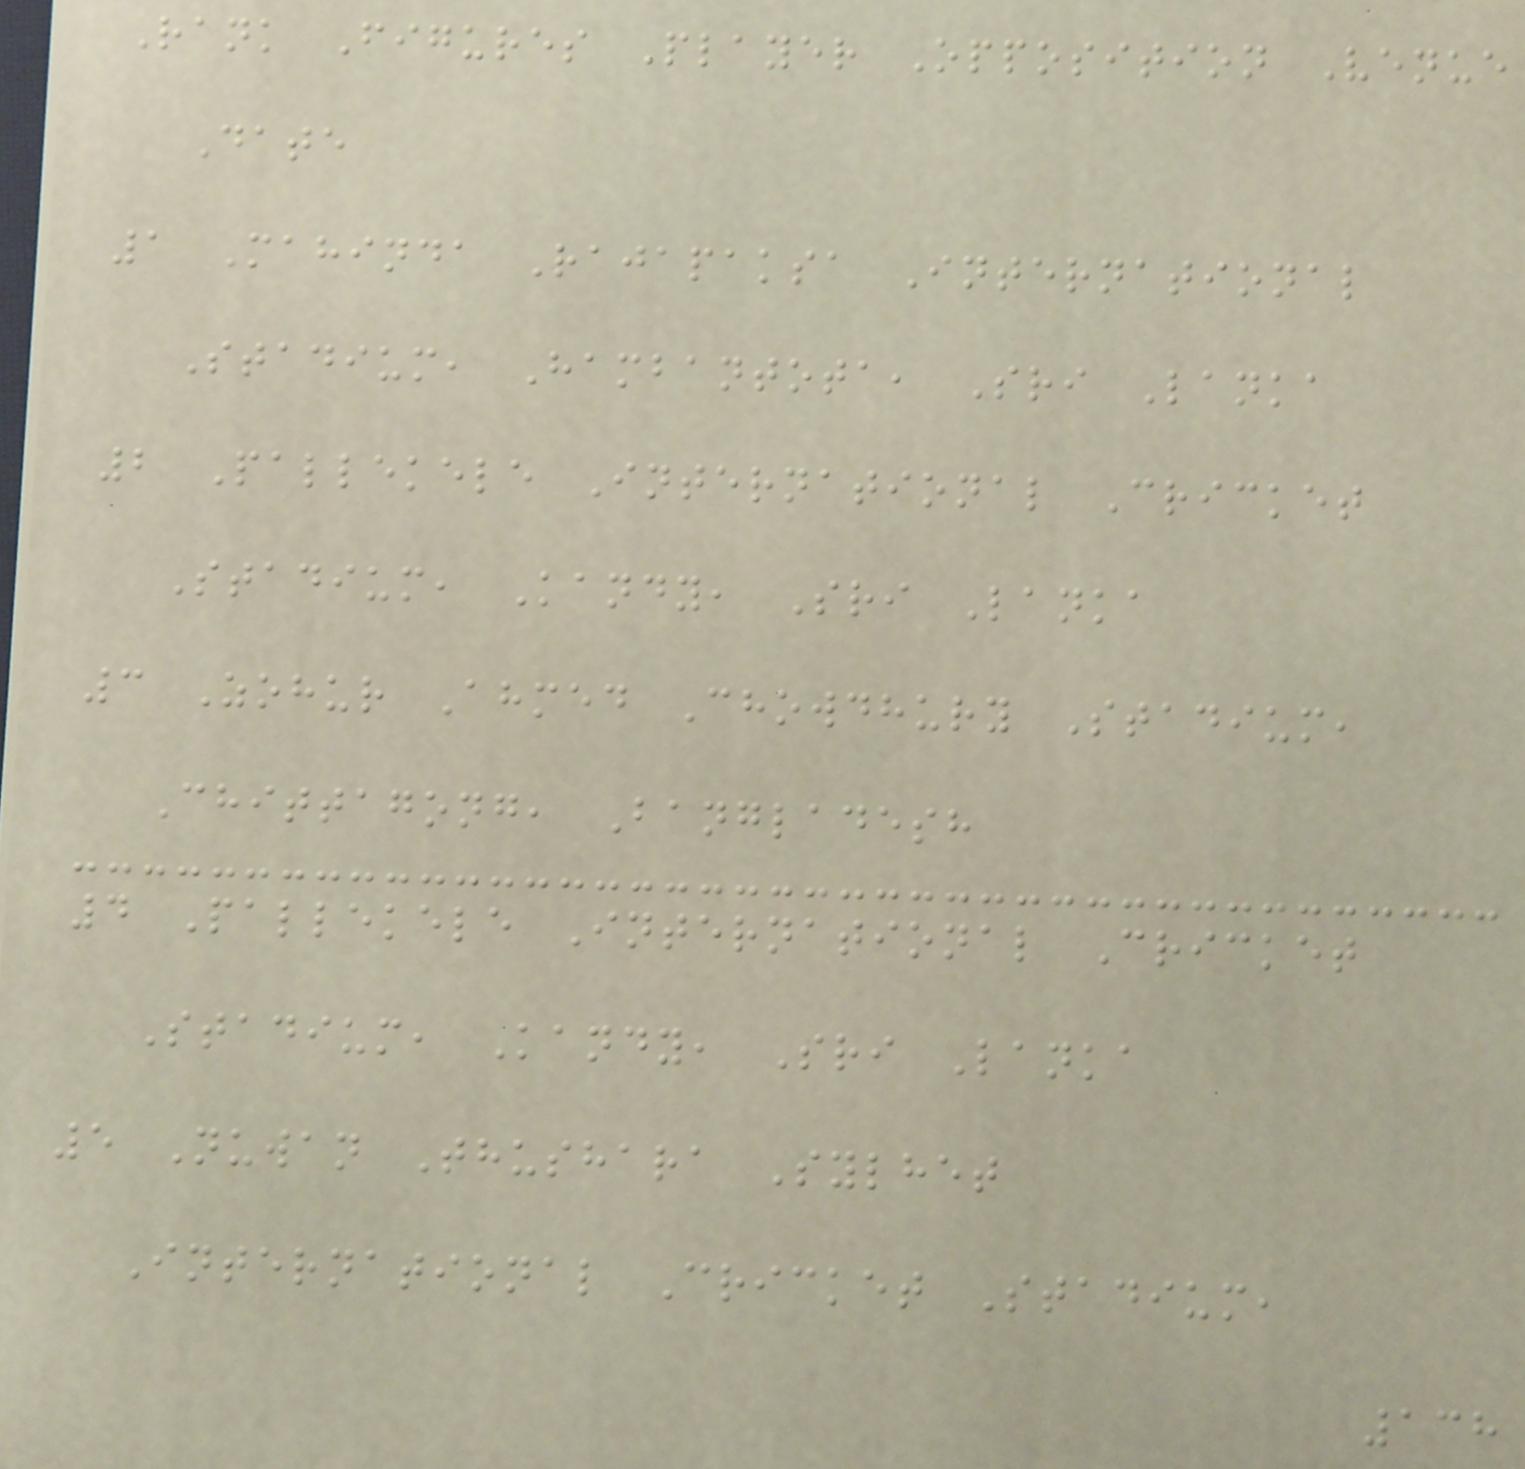Rank Figures Player Opposition Venue
Date
1 Mahinda Rajapaksa International
Stadium, Hambantota, Sri Lanka
2 Pallekele International Cricket
Stadium, Kandy, Sri Lanka
3 Zohur Ahmed Chowdhury Stadium,
Chittagong, Bangladesh
4 Pallekele International Cricket
Stadium, Kandy, Sri Lanka
5 Nuwan Thushara Sylhet
International Cricket Stadium,
138
